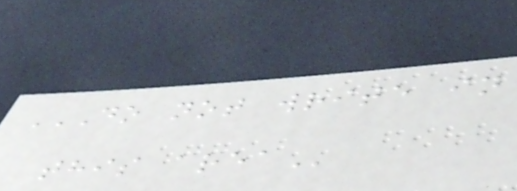DO NOT WRITE IN
THIS AREA
